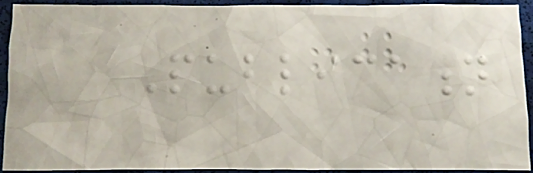Publication
